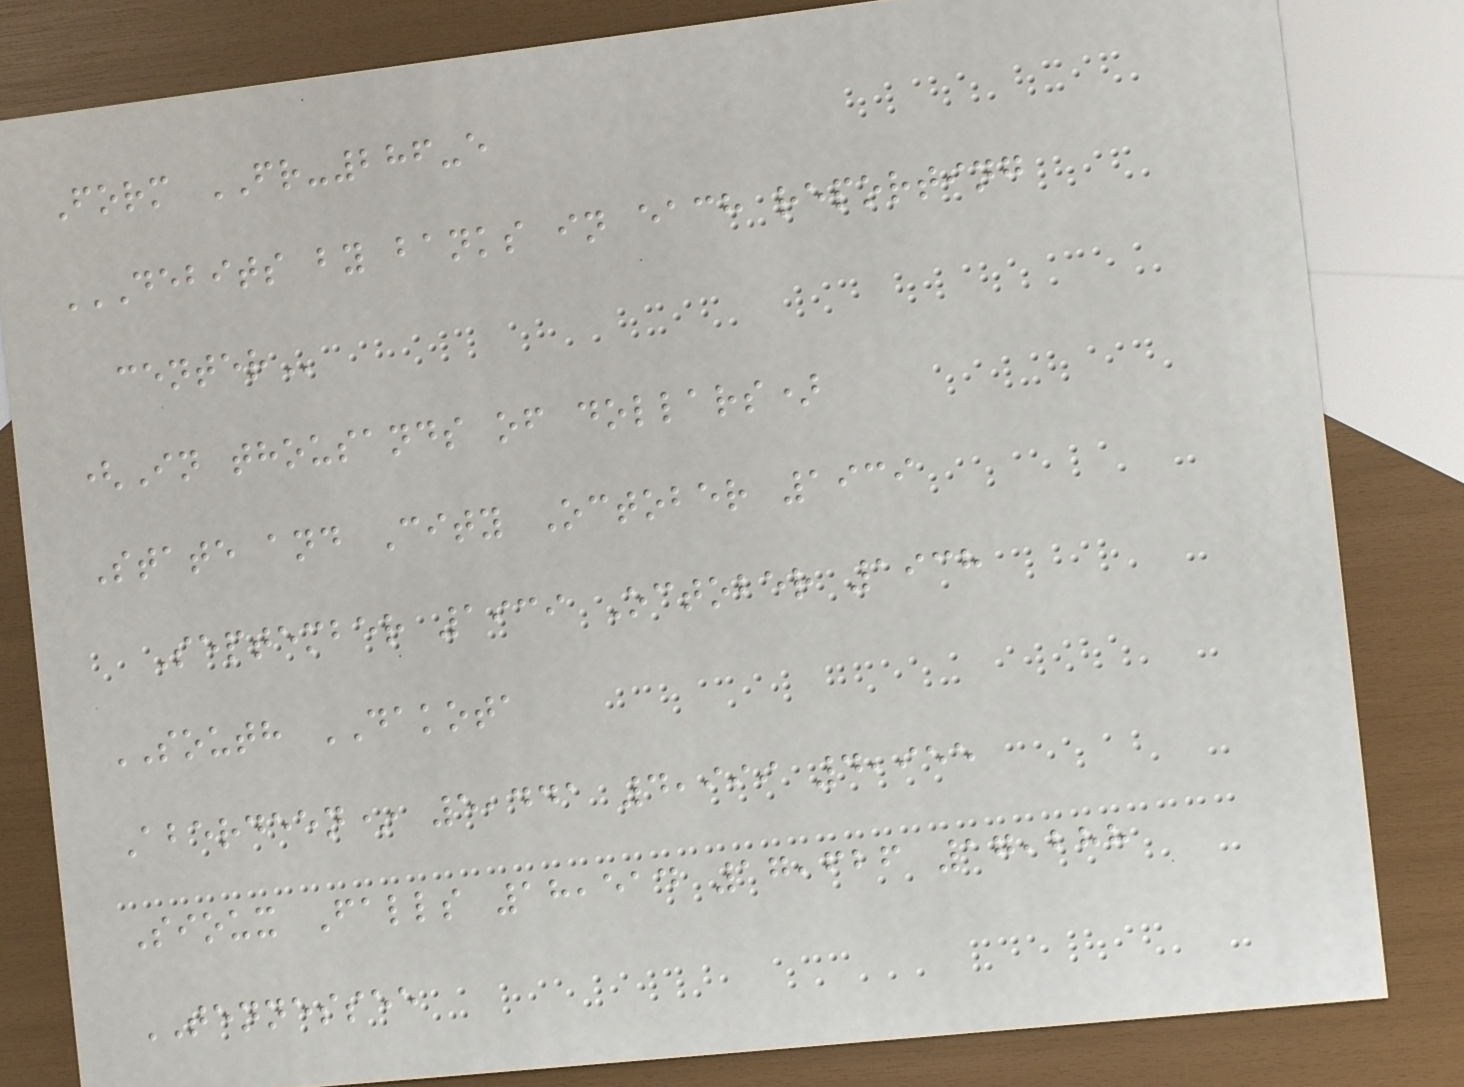Form FR-286-e
DEBITS BY BANKS IN EACH REPORTING
CENTER
(In thousands of dollars)
State and City October 1939
September 1939 October 1938
SOUTH DAKOTA
Aberdeen* 5,441 4,999 4,955
Sioux Falls 18,514 17,626 17,288
TENNESSEE
